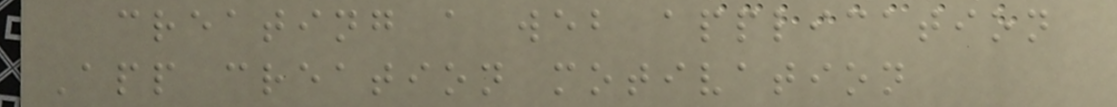creating a web application
App creation motivation
